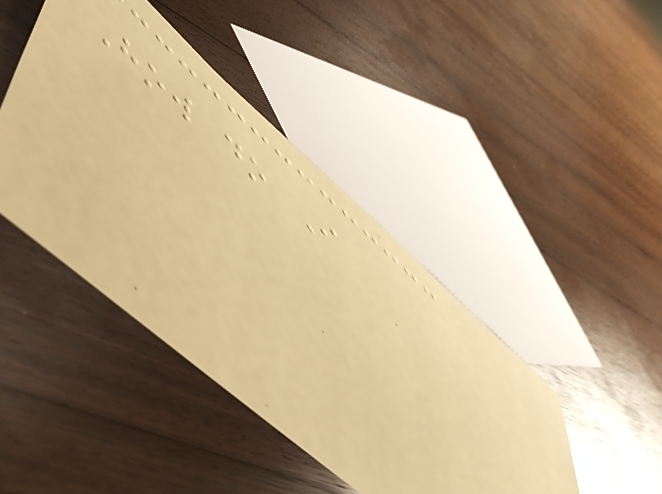How do I
